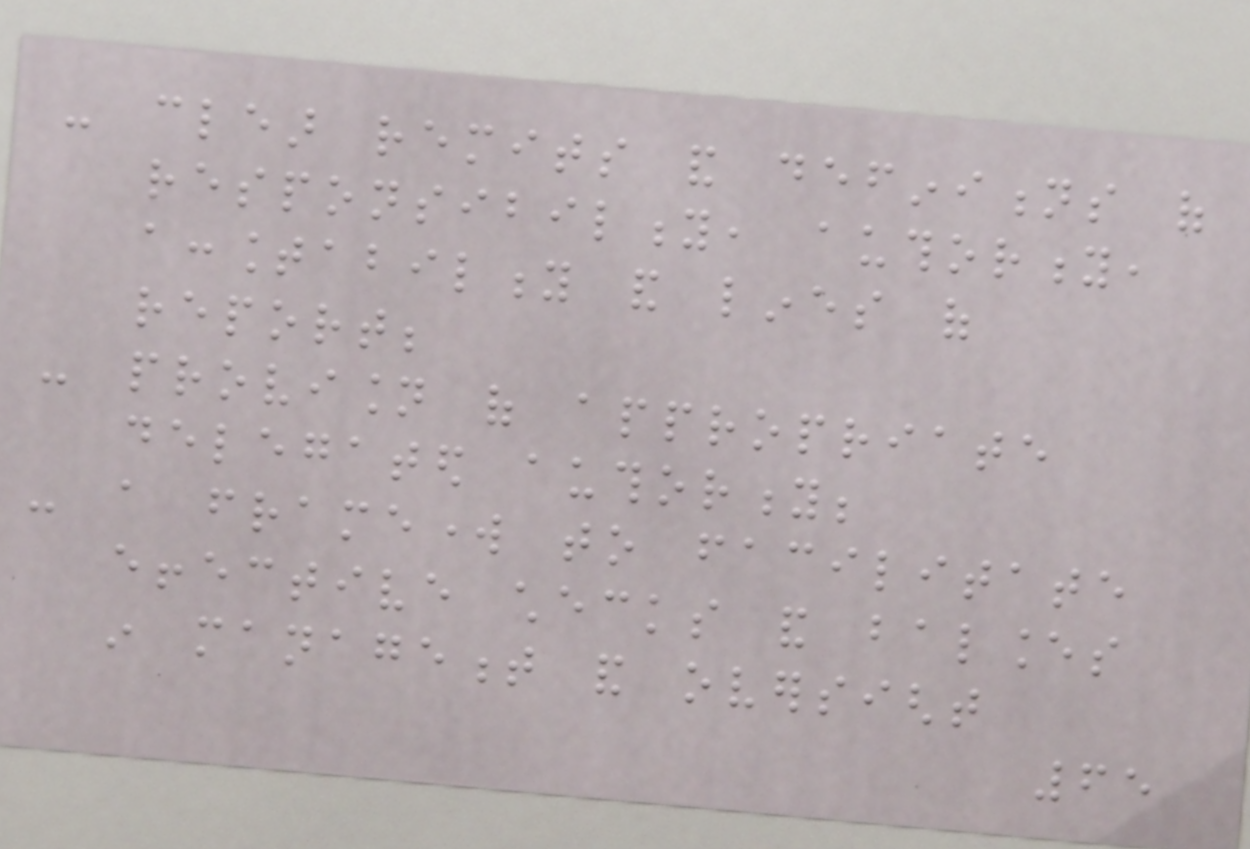- clear remits and definitions of
responsibility, authority,
accountability and lines of
report;
- provision of appropriate
delegated authority;
- a framework to facilitate
effective checks and balances
in management and oversight
65
